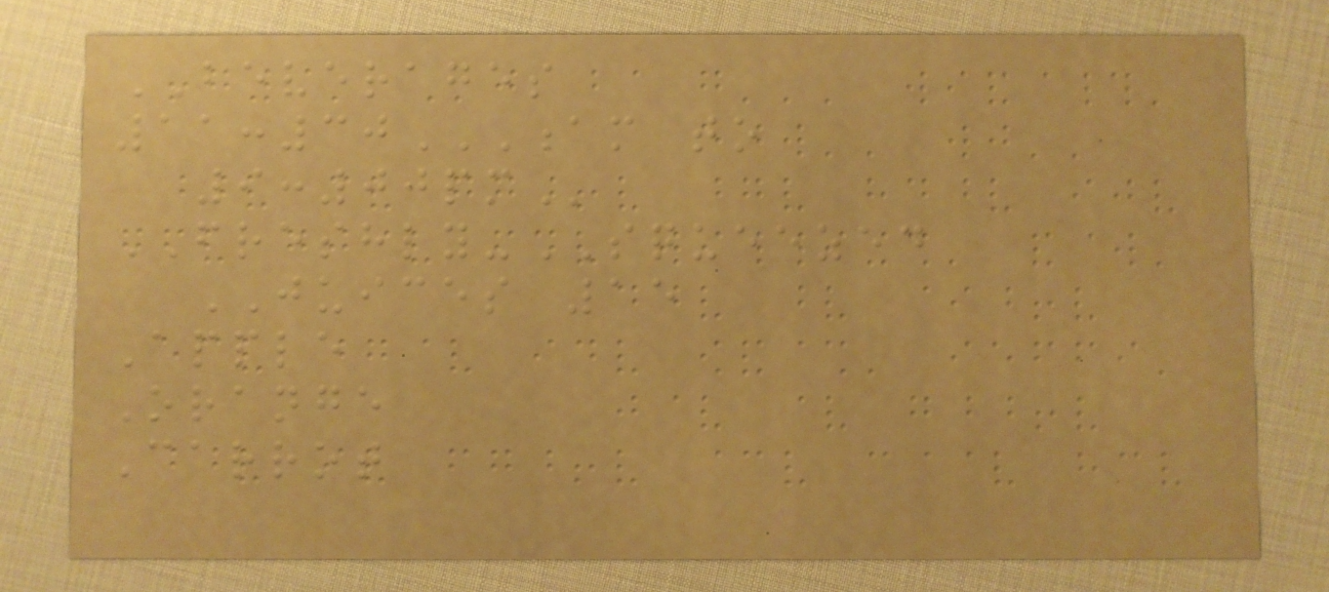BEVERAGES
11:30AM TO
9:00PM
FRESHLY-SQUEEZED
JUICES 15
Apple
Orange
Carrot
